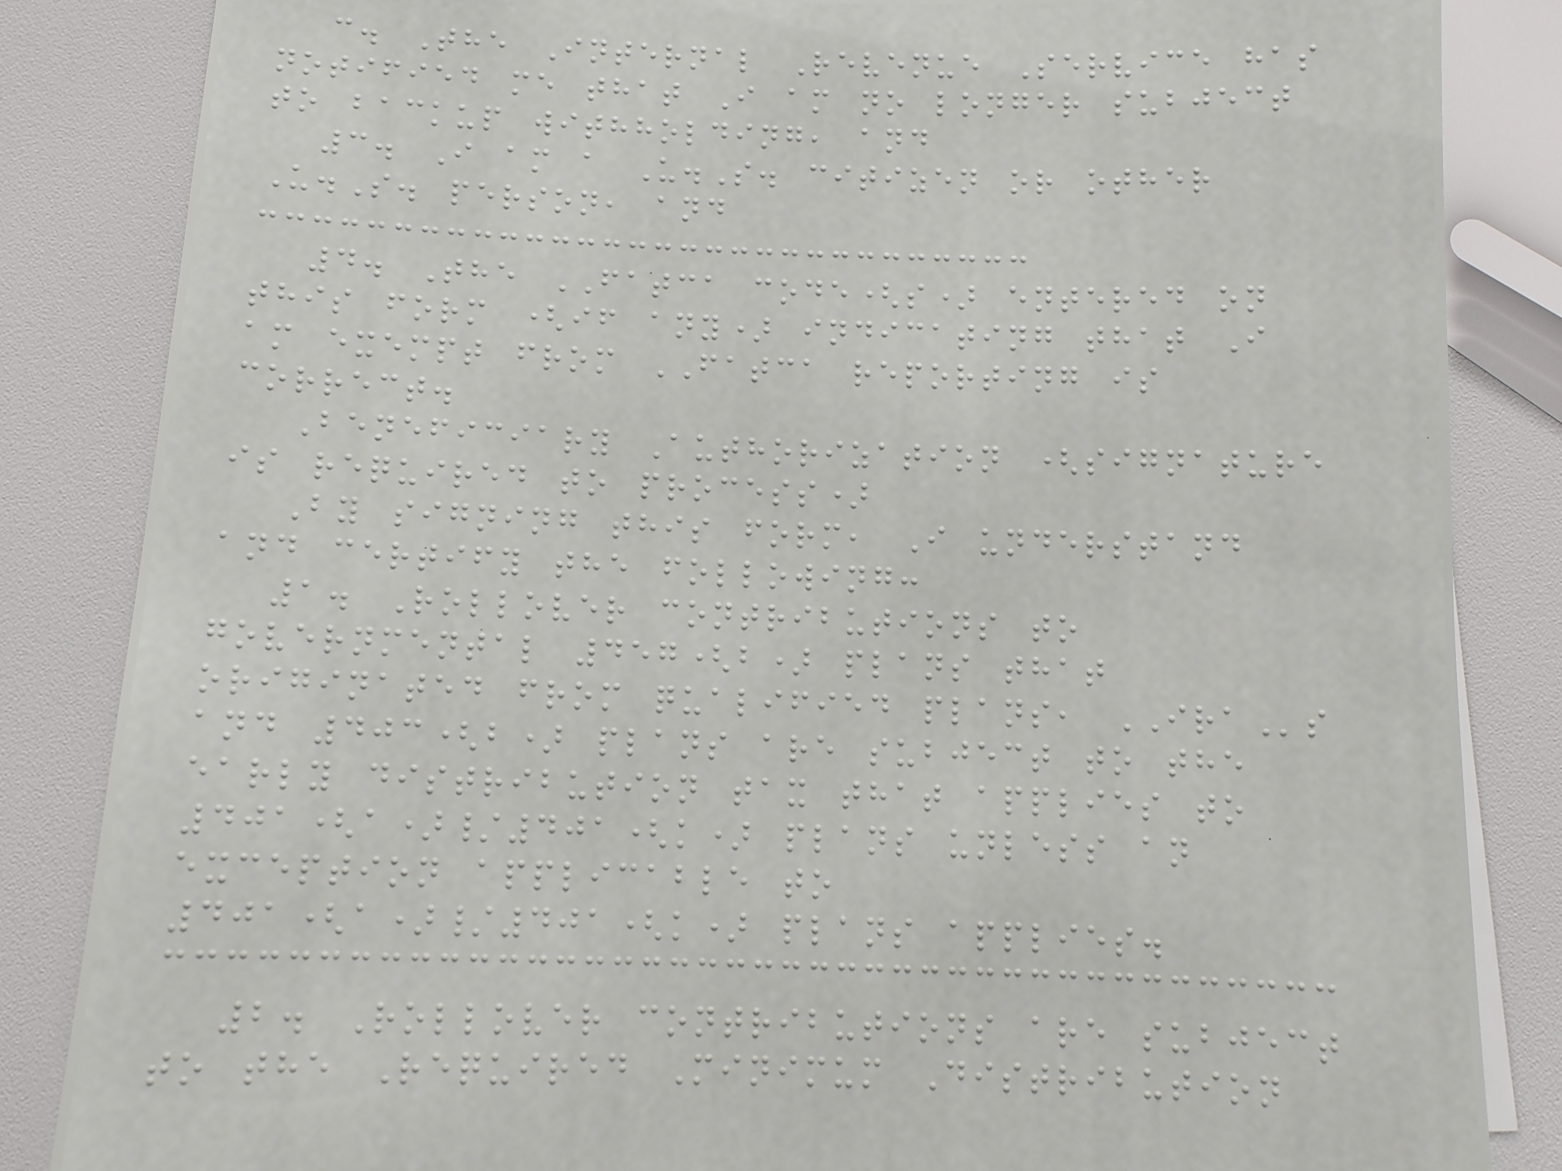c. The Internal Revenue Service has
notified me that I am no longer subject
to backup withholding, and
3. I am a U.S. citizen or other
U.S. person, and
4. The FATCA code(s) entered on
this form (if any) indicating that I
am exempt from FATCA reporting is
correct.
Beneficiary Authorization (signature
is required to process)
By signing this form, I understand
and certify the following:
1. Rollover contributions to
governmental 457(b) plans that
originated from qualified plans, IRAs
and 403(b) plans are subject to the
early distribution tax that applies to
401(a)/401(k) plans unless an
exception applicable to
401(a)/401(k) plans applies.
2. Rollover contributions are subject
to the Required Minimum Distribution
